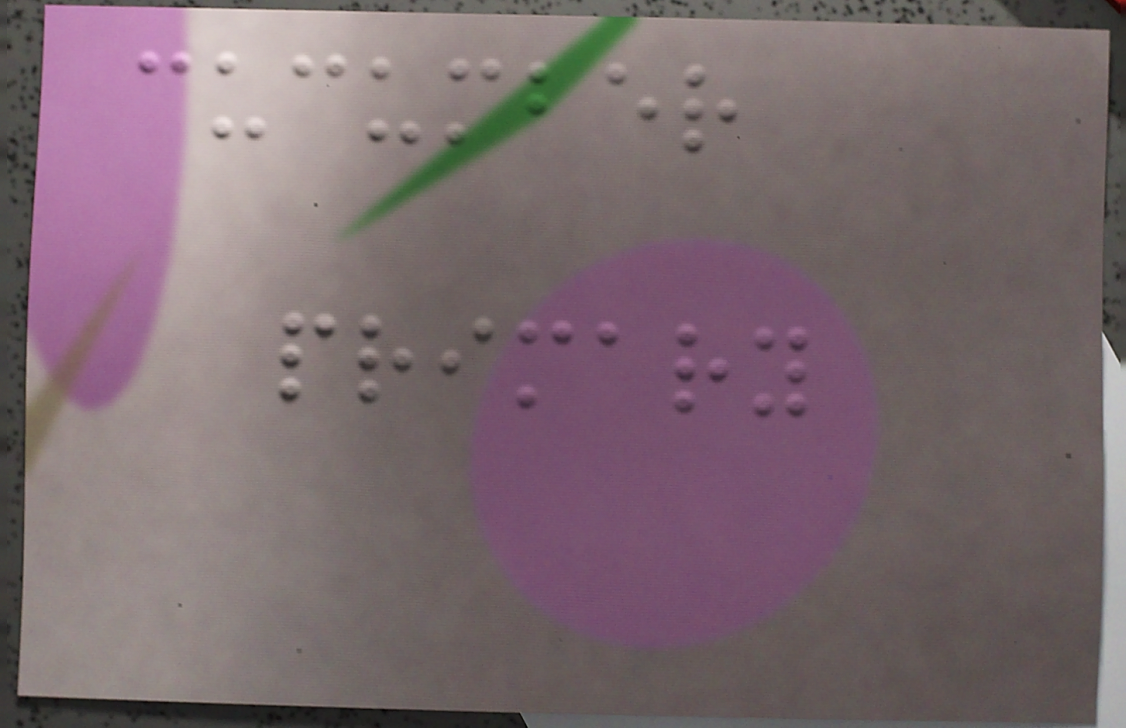cucumber
primary
